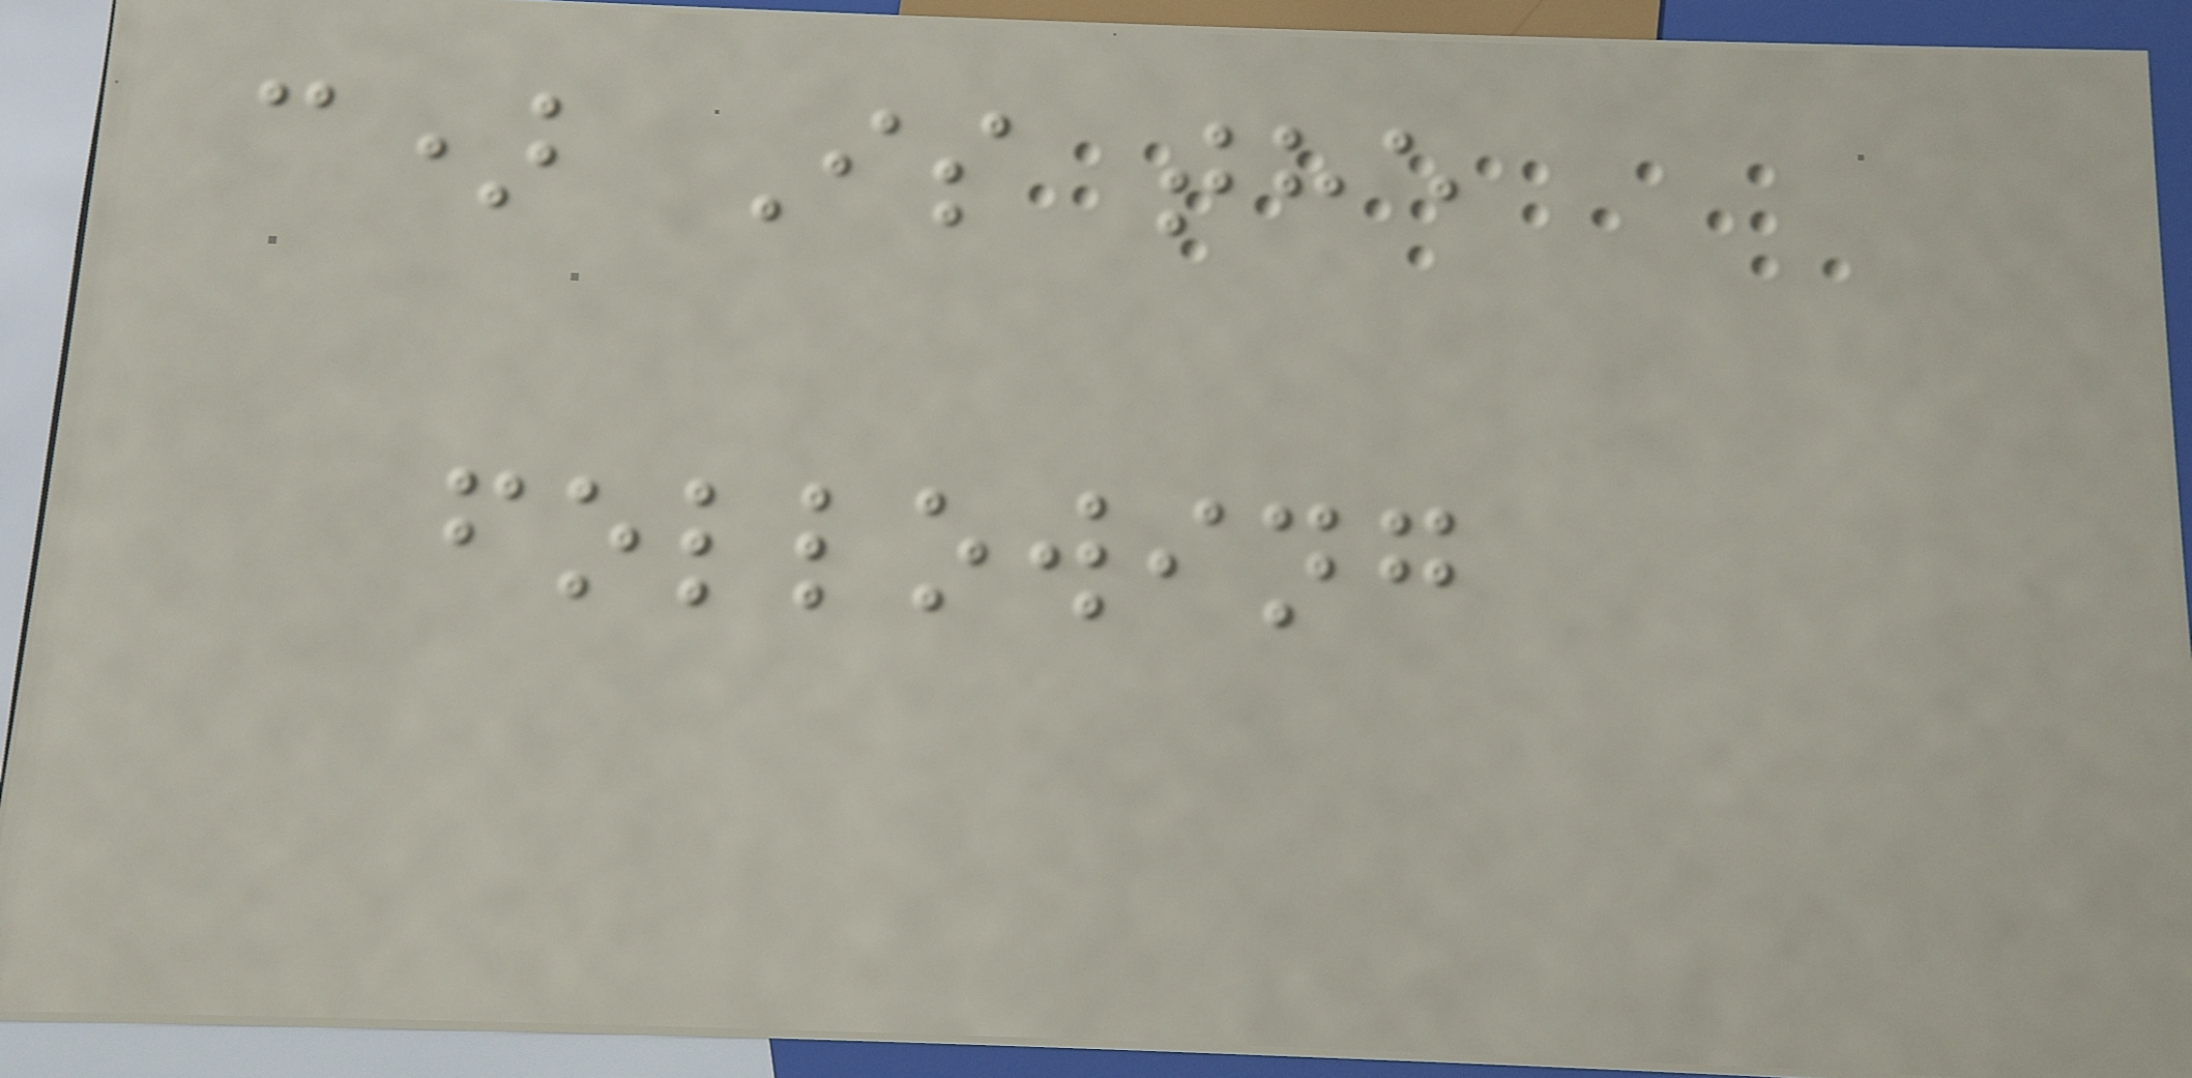c) Is the
following
